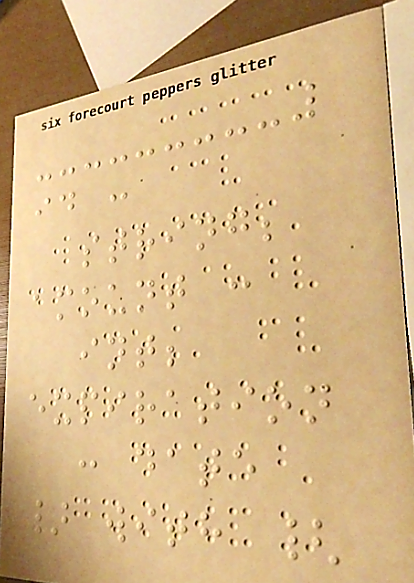id :
string;
amount :
int;
expiration
: date
} with {
